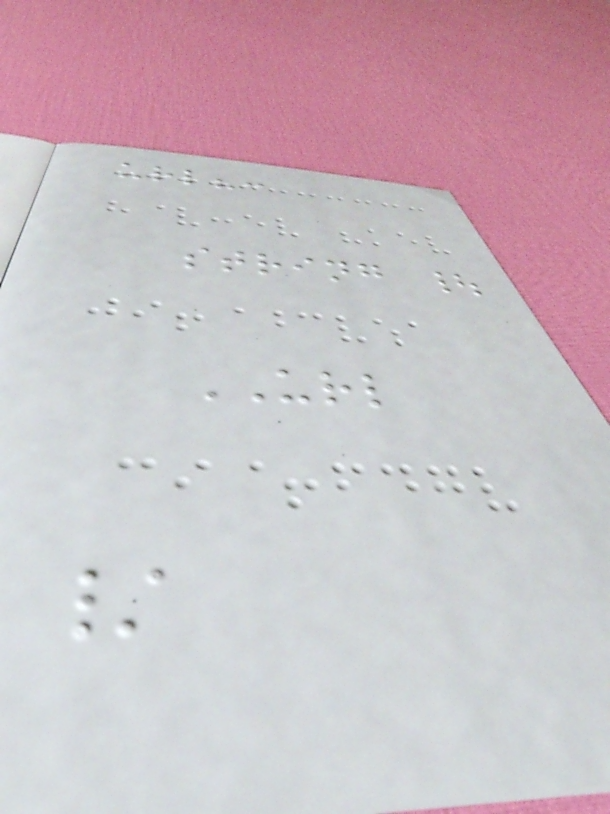url?:
string |
URL
/
